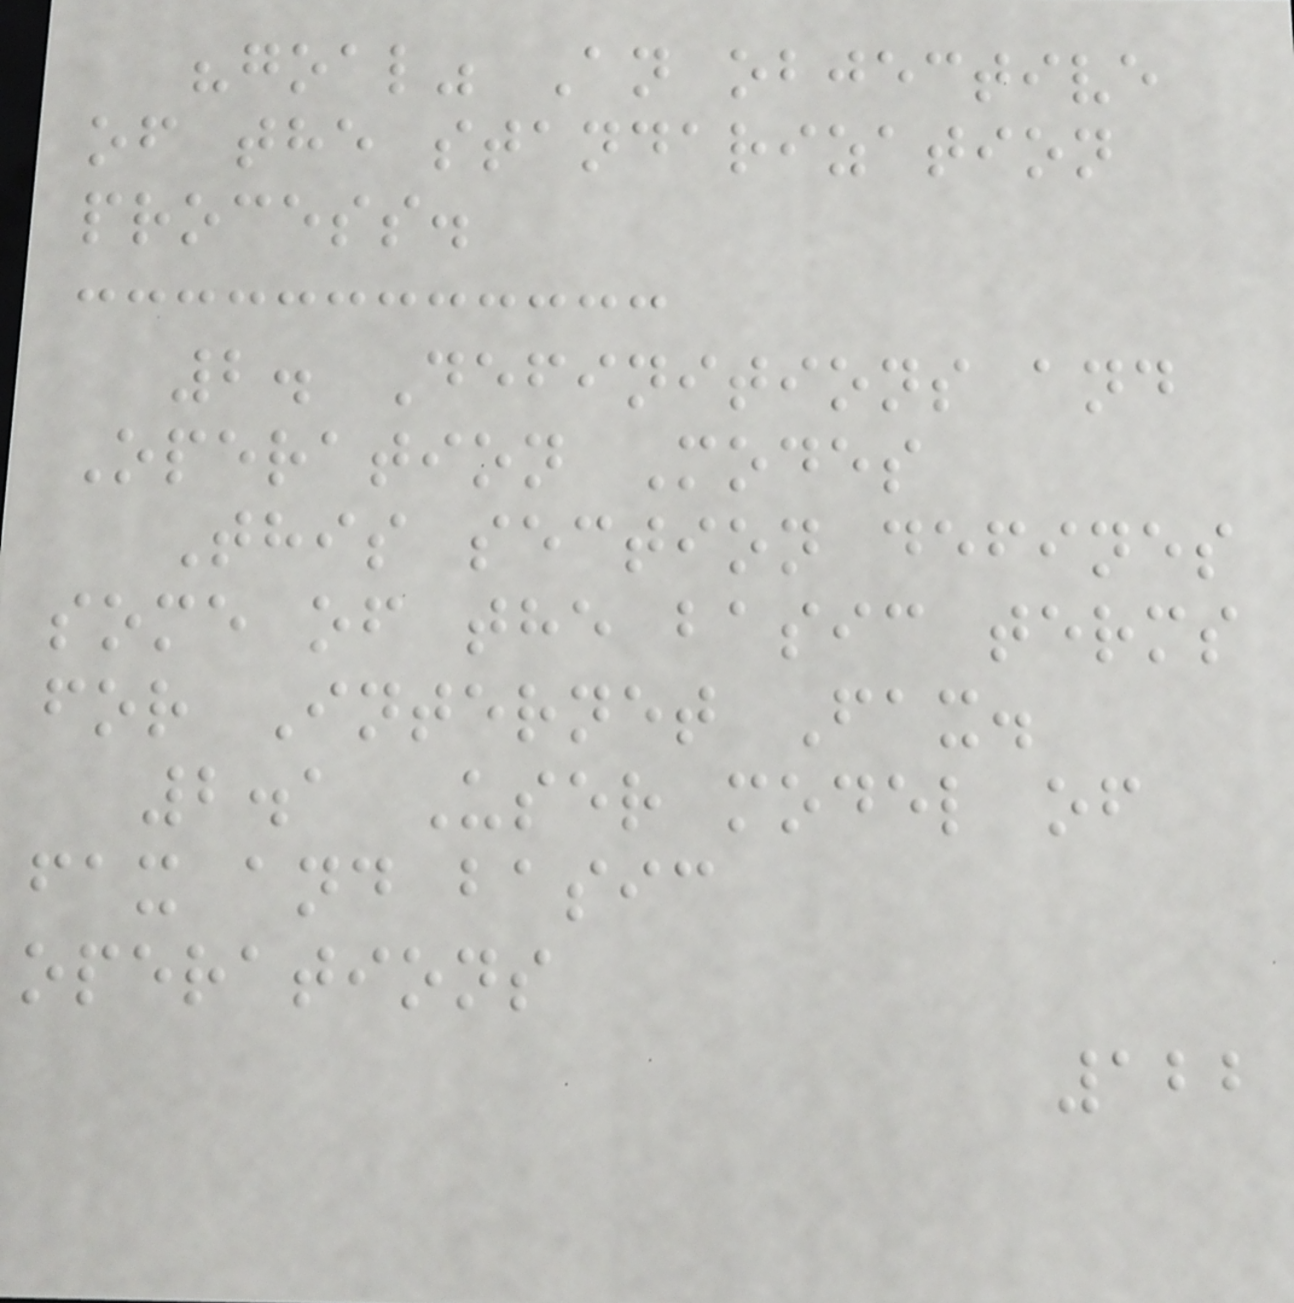"goal" An objective
of the standarization
process.
2. Definitions and
Operation Modes
This section defines
some of the basic terms
for Internet Fax.
2.1 User model of
fax and basic
operations
122
